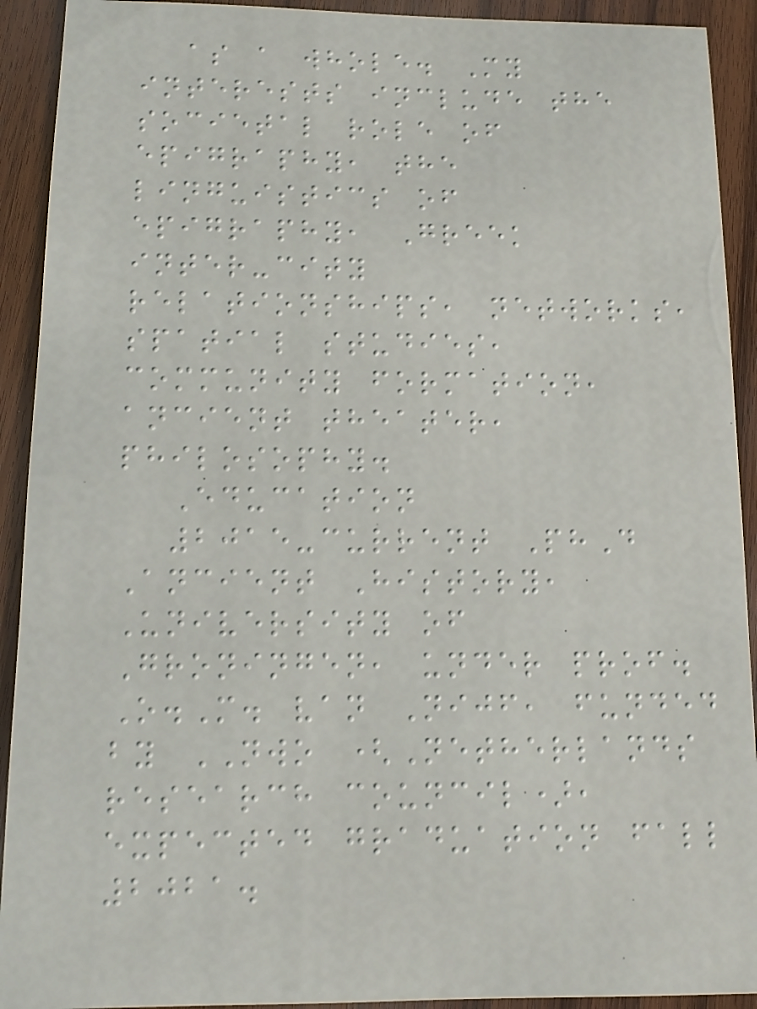as a whole. My
interests include the
societal role of
epigraphy, the
linguistics of
epigraphy, Greek
inter-city
relationships, networks,
spatial studies,
community formation,
ancient theater,
philosophy.
Education
2015-current PhD
Ancient History,
University of
Groningen, under prof.
O.M. van Nijf, funded
by NWO (Netherlands
research council),
expected graduation fall
2021.
